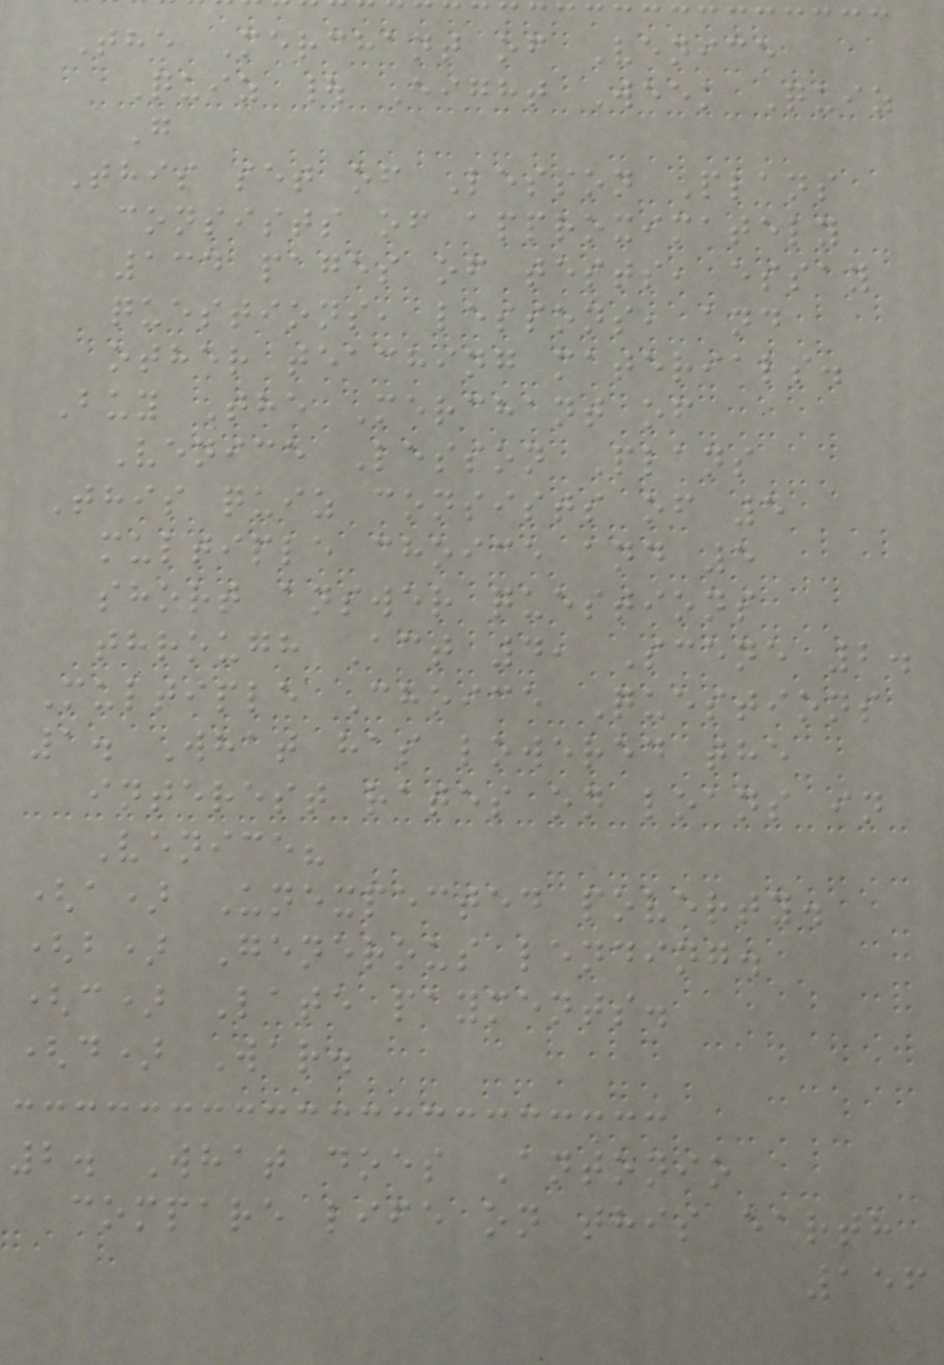The Merchant of Venice
Quiz | Eight Week Quiz
G
This set of Lesson Plans
consists of approximately
134 pages of tests, essay
questions, lessons, and
other teaching materials.
Buy The Merchant of
Venice Lesson Plans
This quiz consists of 5
multiple choice and 5
short answer questions
through Act 4, Scene 2.
Multiple Choice Questions
1. What has lowered the
interest rates on loans in
Venice?
(a) Unexpected poverty.
(b) Generous lending.
(c) Late payments.
(d) War.
2. What does Antonio
compare life on this earth
156
